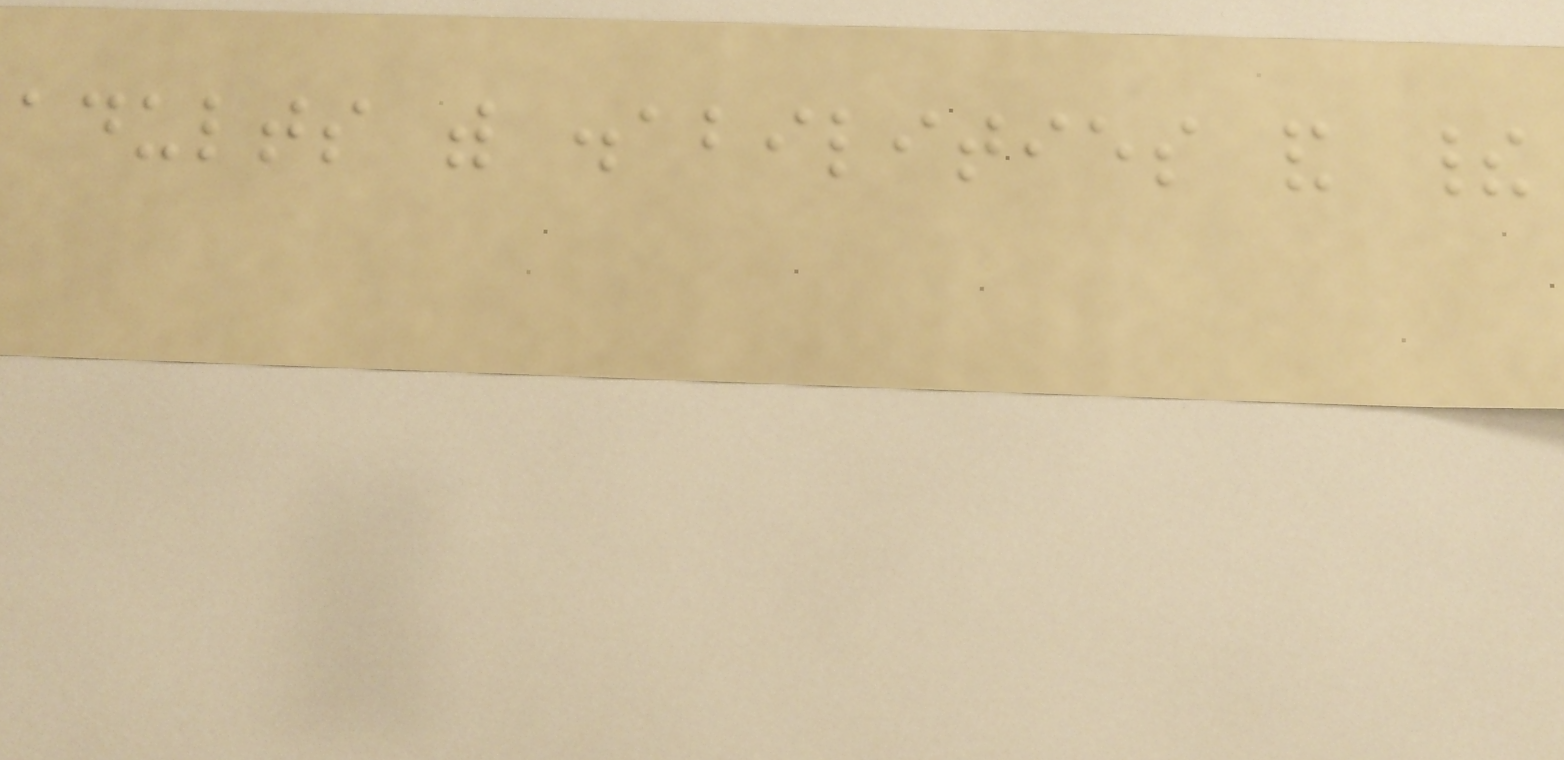adults with disabilities and their
